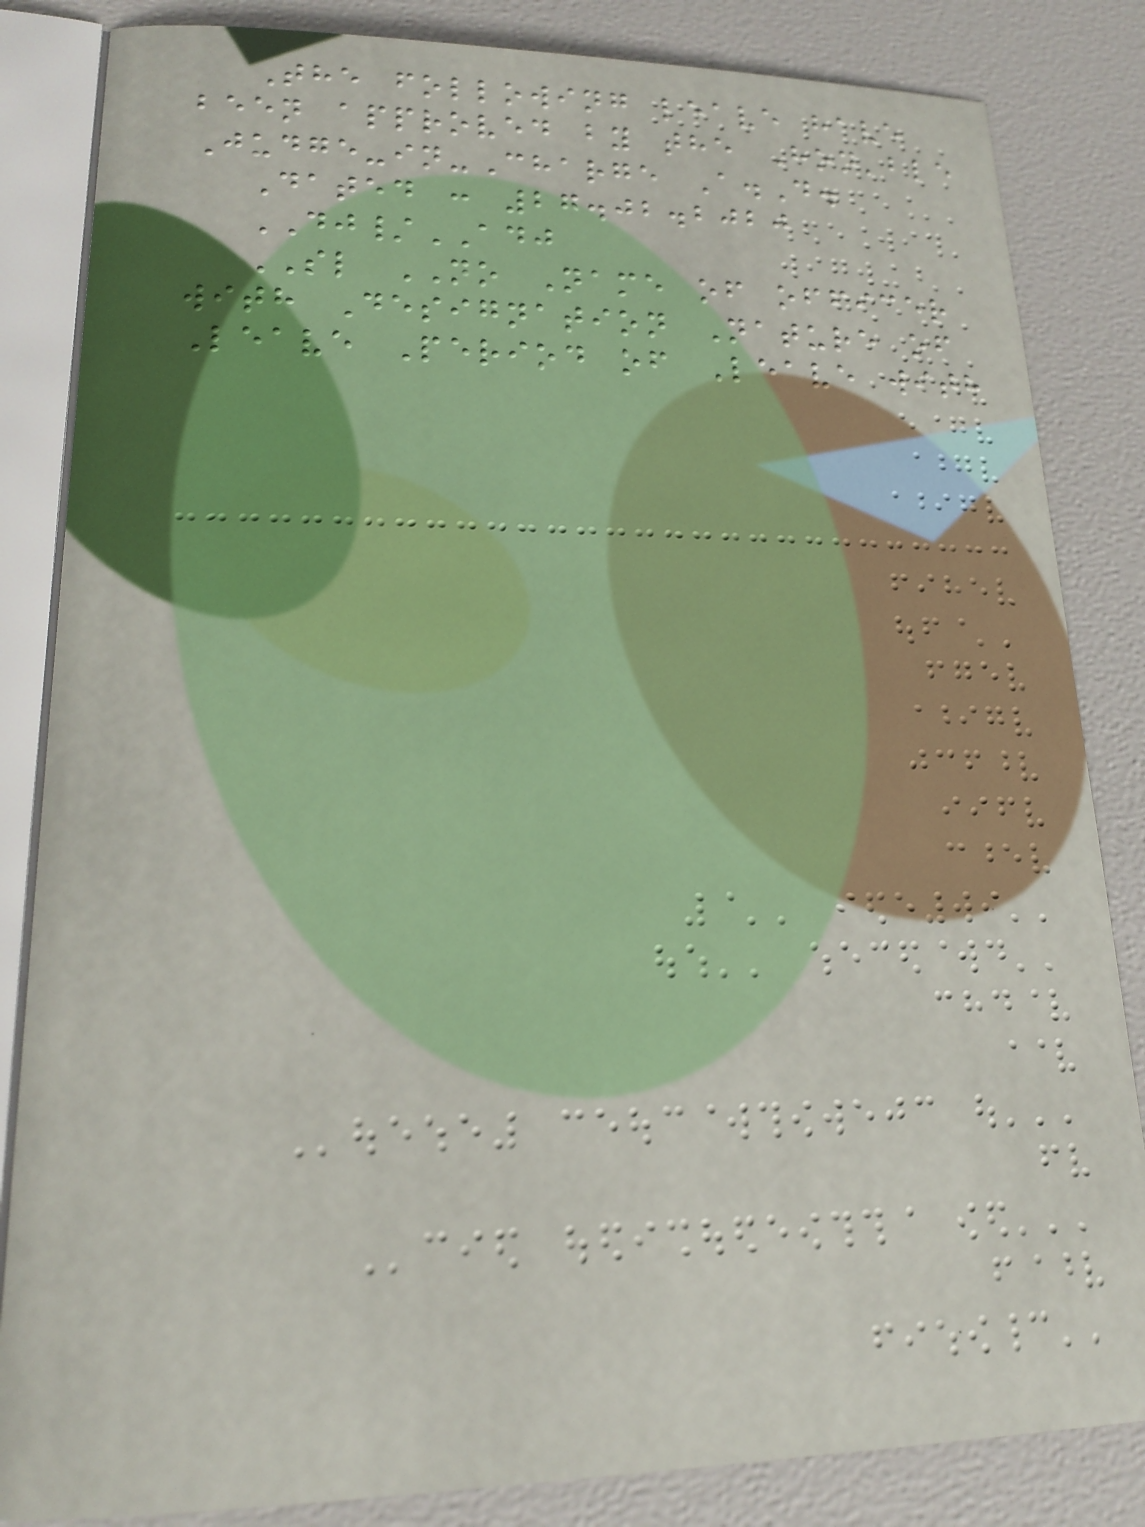The following leave have
been approved by the Hon'ble
Judge-in-Charge A.D.
Dated : 27.02.2020
DJ/ADJ
SL NO Name of officer
with Designation Nature of
Leave Period of Leave with
